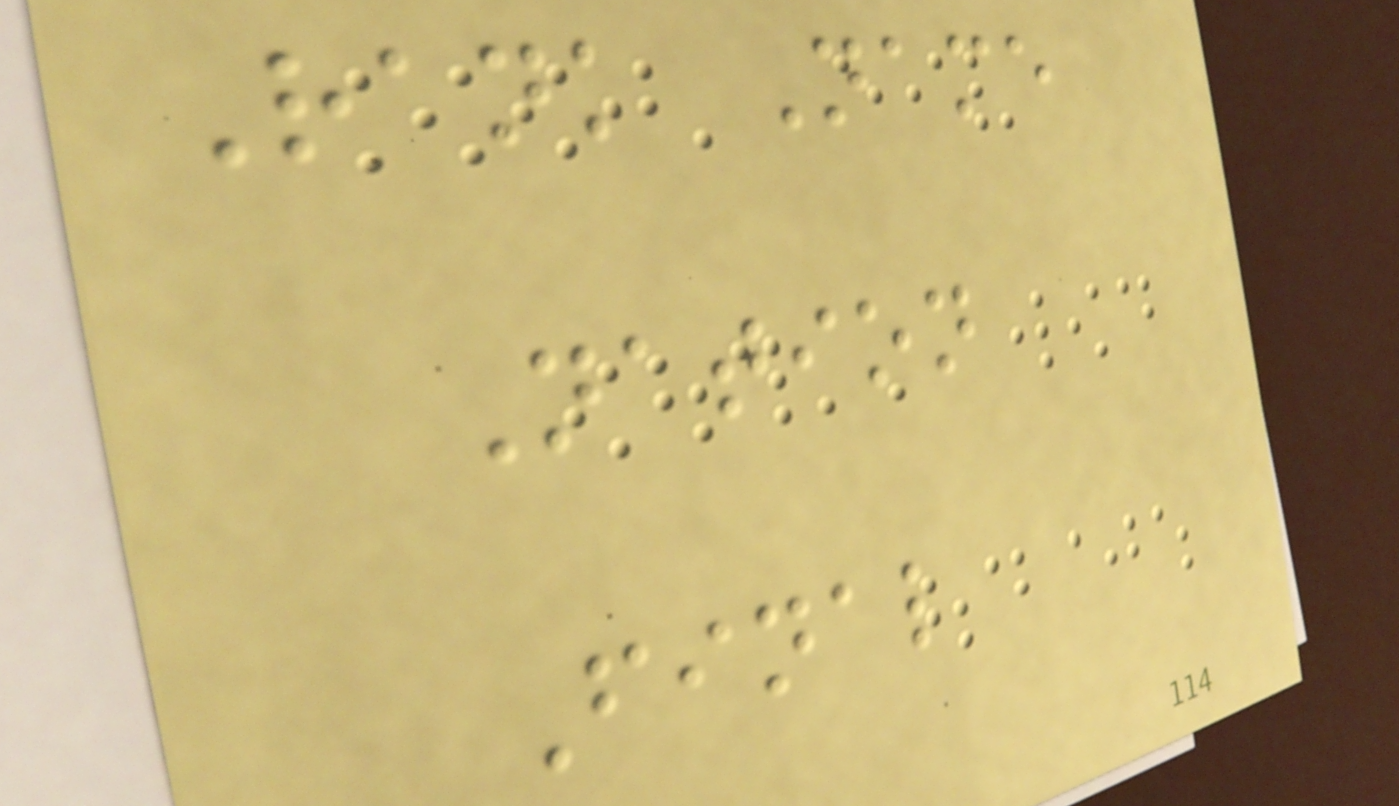Rank Name
Nation
Final
